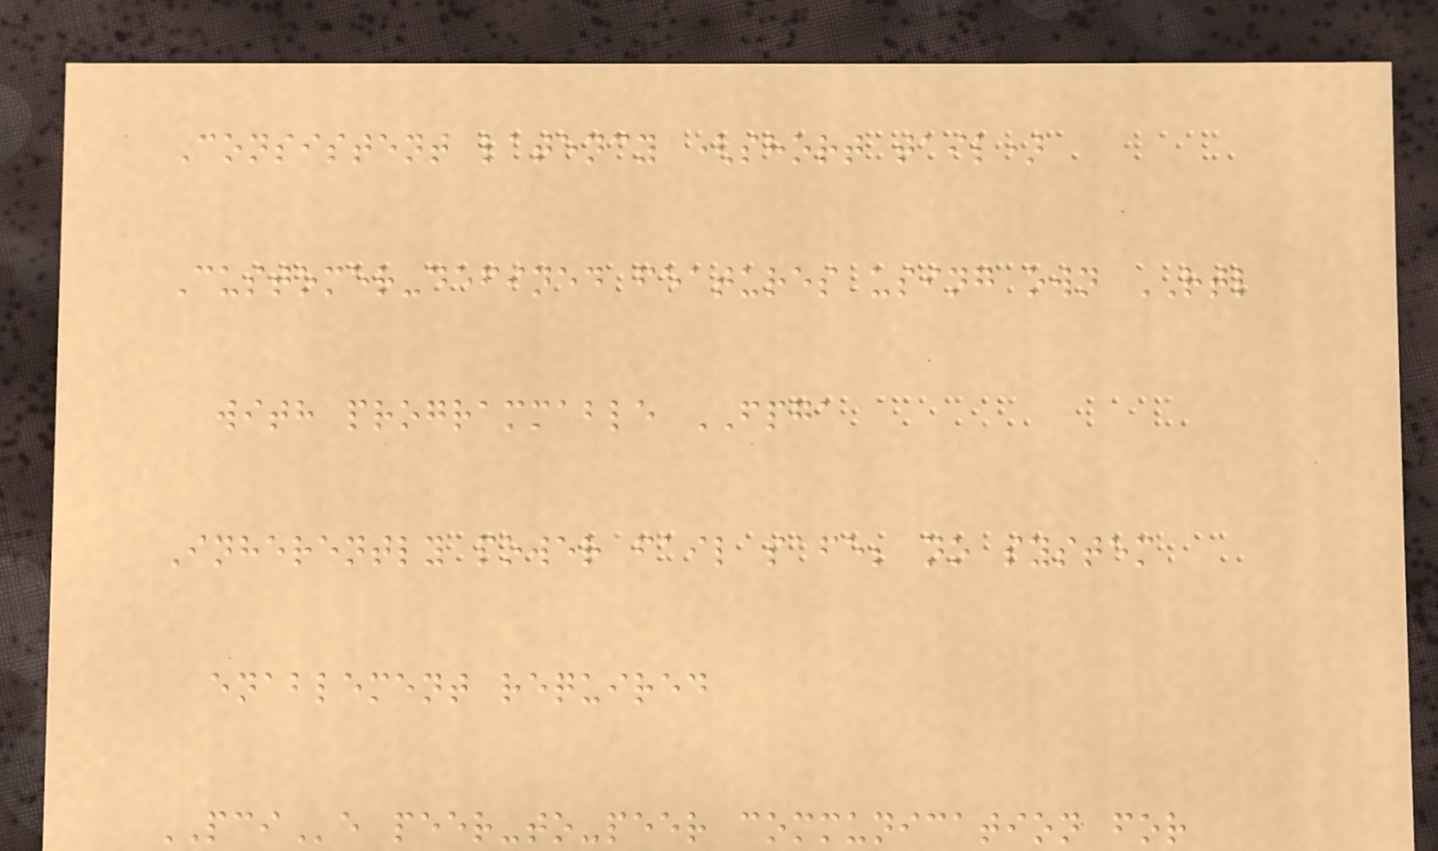Consistent latency (short tail)
Customer-defined features using own RTL
with programmable FPGA
Inherently power fail safe; no system
enablement required
PCIe peer-to-peer communication for
